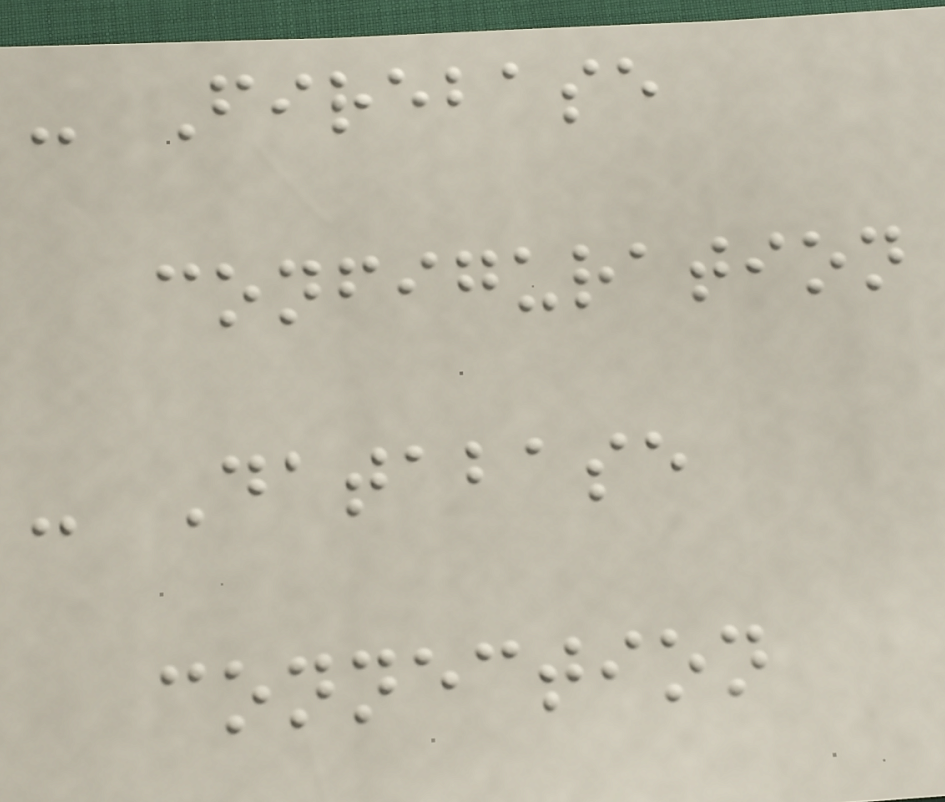- Firebase
configuration
- Database
connection
